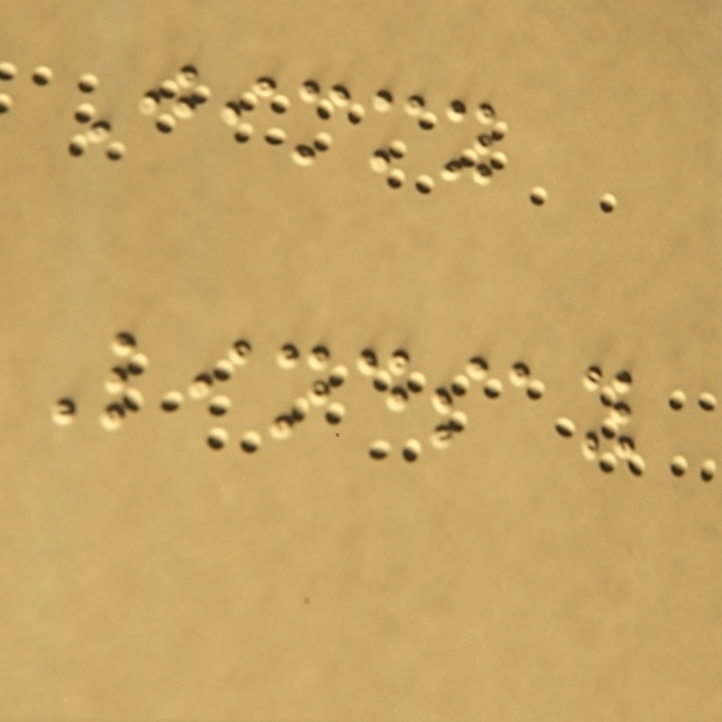Jimmy
Lindsay
